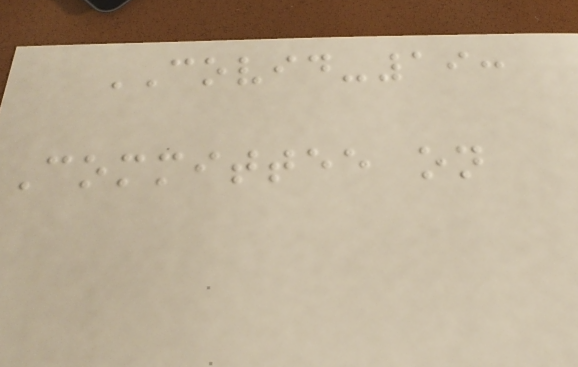COVID-19:
Committee on
